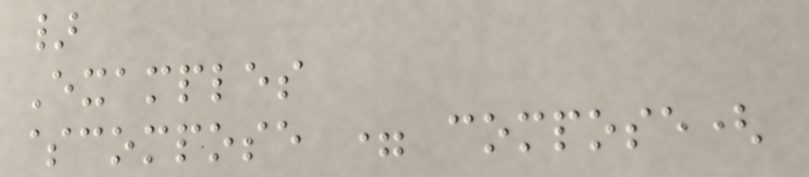}
Examples
$compose = compose(
